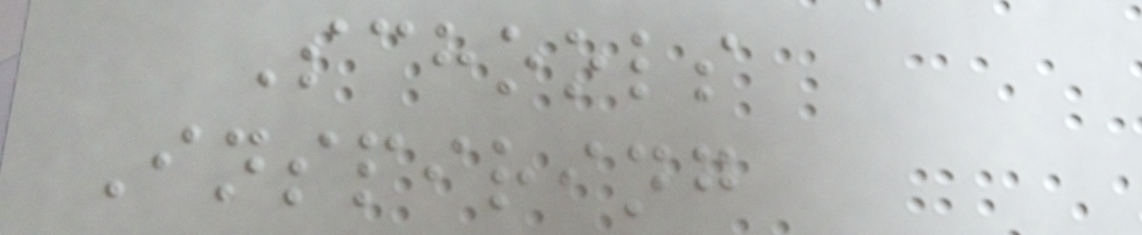Schools
Inspiring
